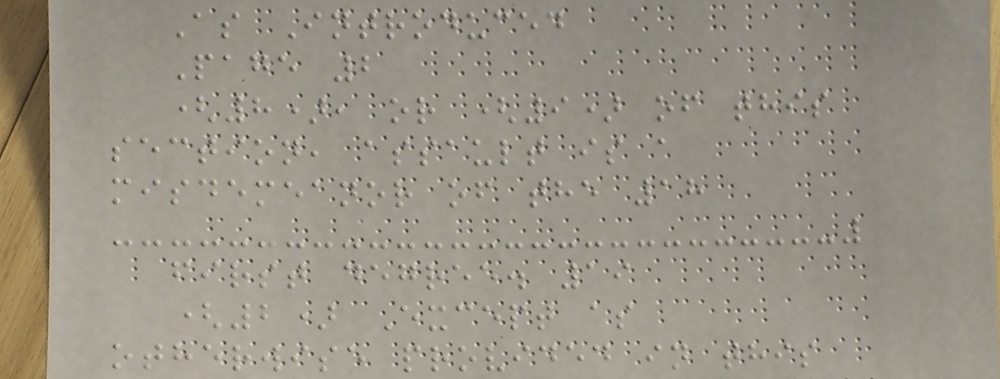As Introduced
Page 2
(8), or (9) of this
section, assault is a
misdemeanor of the 18
first degree. 19
(2) Except as
otherwise provided in this
